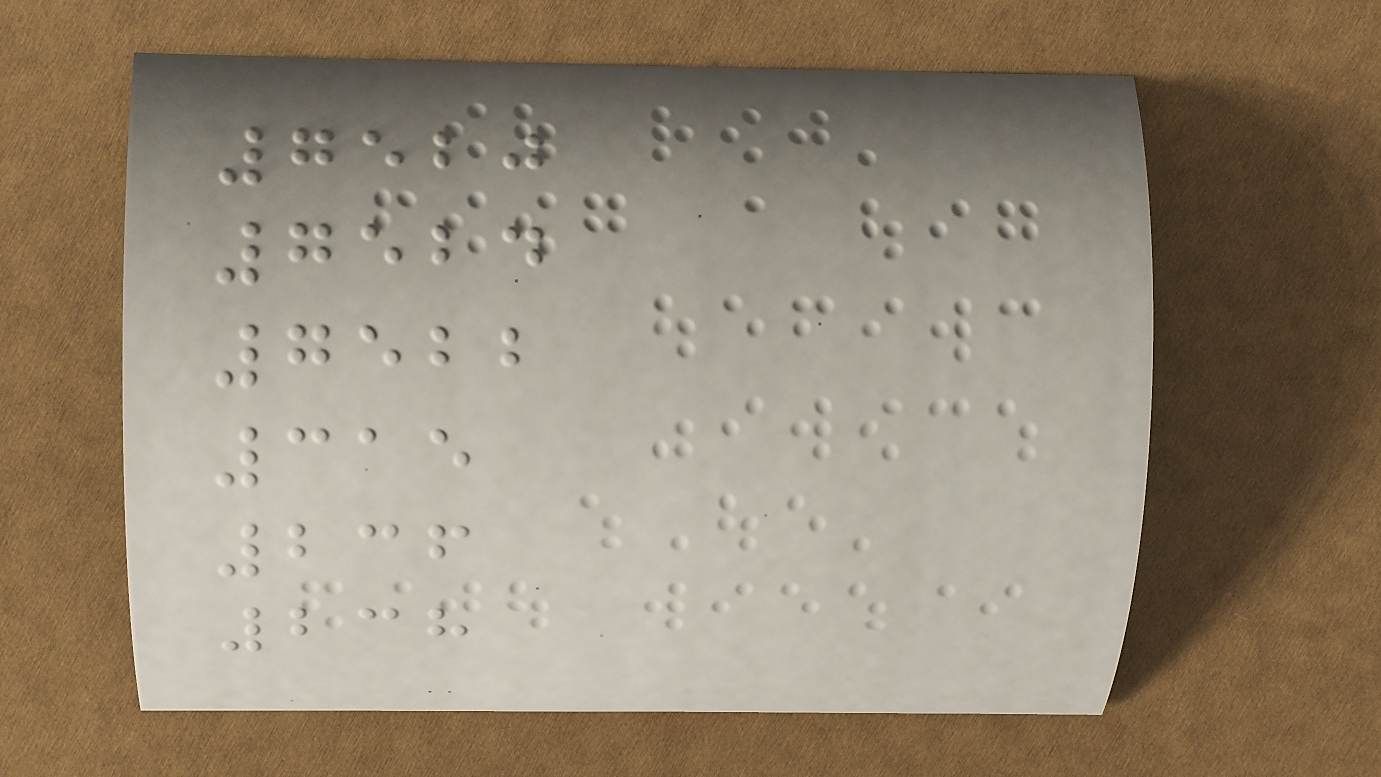7520
7524
7522
315
236
238
